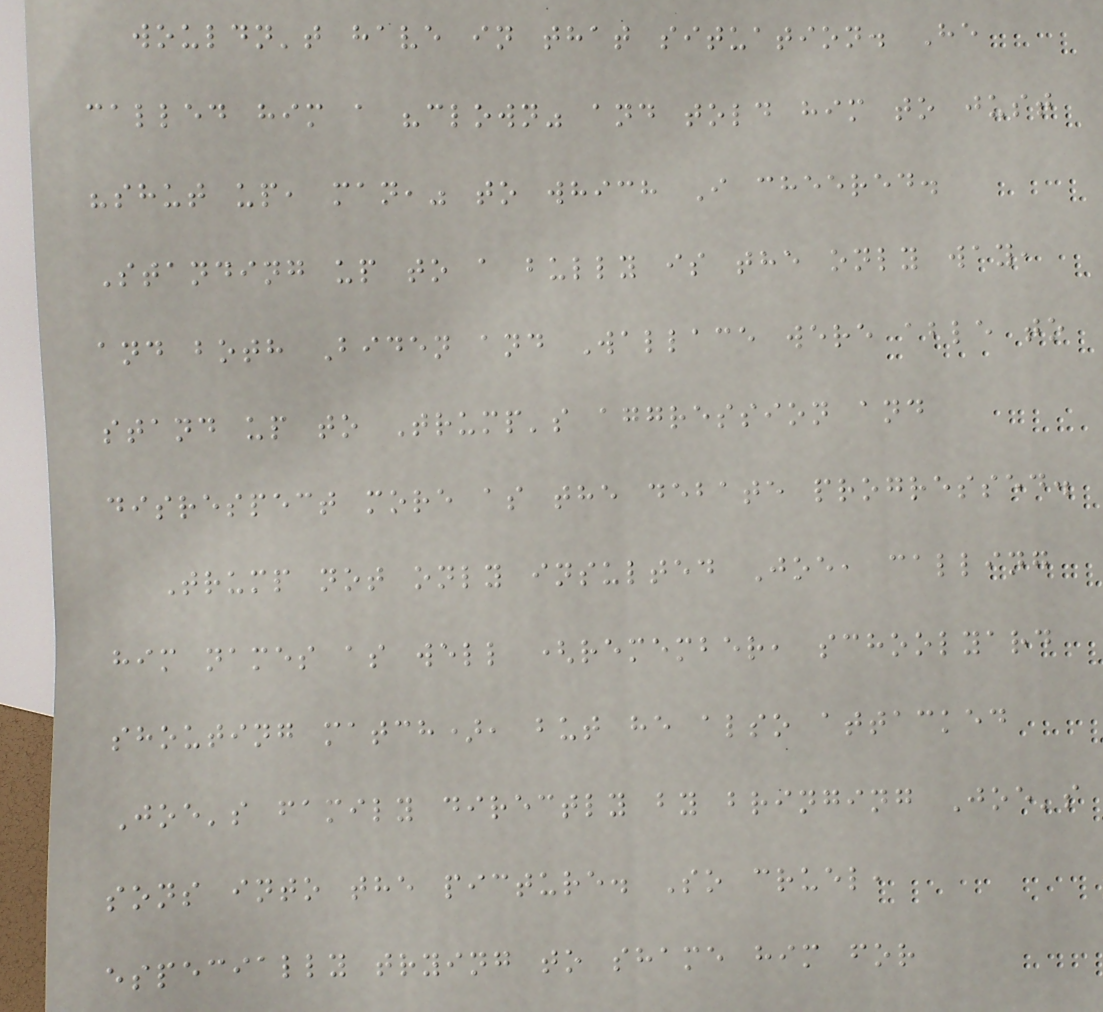wouldn't have in that situation. He
called him a "clown" and told him to just
"shut up, man," to which I cheered.
Standing up to a bully is the only way,
and both Biden and Wallace were able to
stand up to Trump's aggression and
disrespect more as the debate progressed.
Trump not only insulted Joe, calling
him names as well (remember, schoolyard
shouting match), but he also attacked
Joe's family directly by bringing Joe's
sons into the picture. So cruel,
especially trying to shame him for
